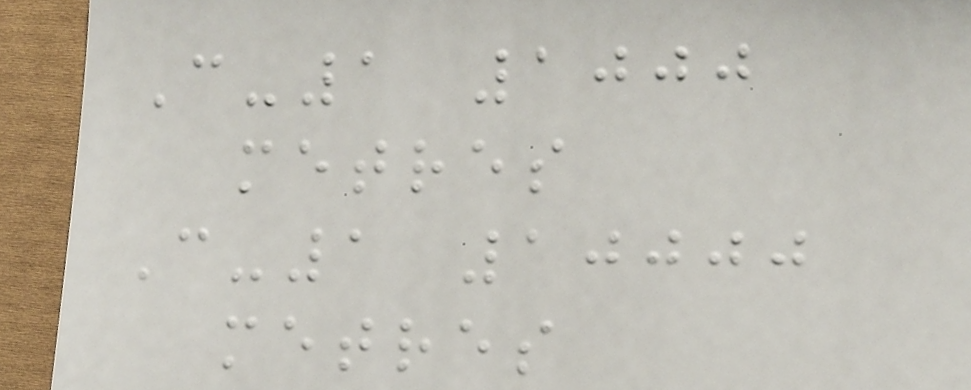C-1 1000
metres
C-1 10000
metres
